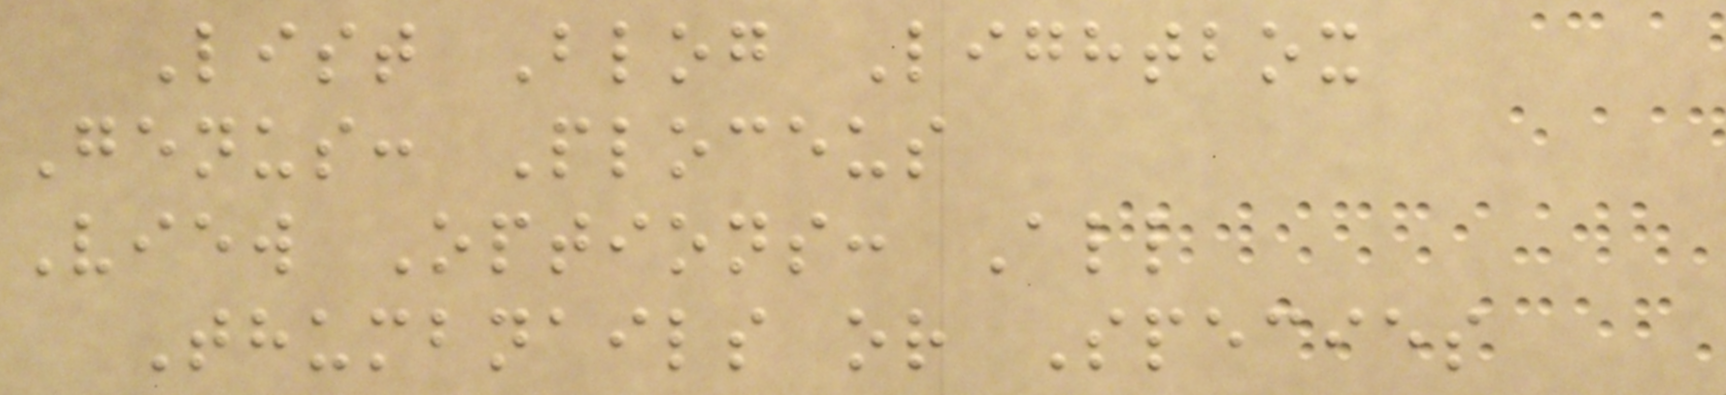List Blog Lightbox
Genus: Ploceus
View Options: All
Thumbnails or Species
